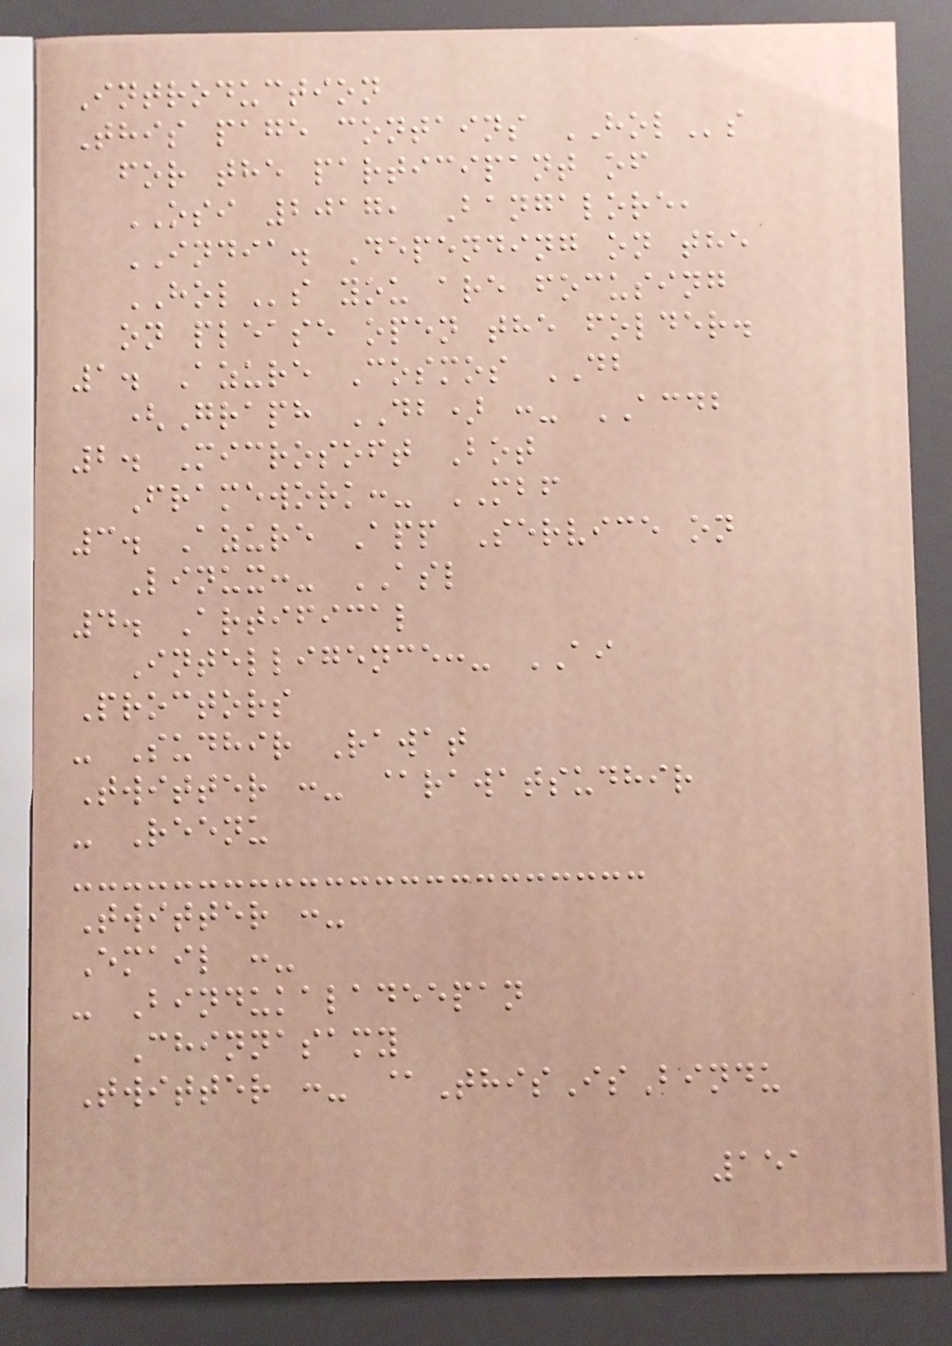Introduction
This page contains HOLs
for the participant of
OSI 2017, Bangalore,
INDIA. Depending on the
HOLs you are focusing
on please open the folder.
1. Azure Cosmos DB
(Graph DB) :- ACDB
2. Microsoft Bot
Framework:- MBF
3. Azure App Service on
Linux:- ASL
4. Artifical
Intelligence:- AI
Proctors
- Sudhir Rawat
Twitter :- @rawatsudhir
- Reenu
Twitter :-
Email :-
- Bindukaladeepan
Chinnasamy
Twitter :- @ThisIsBindu
151
